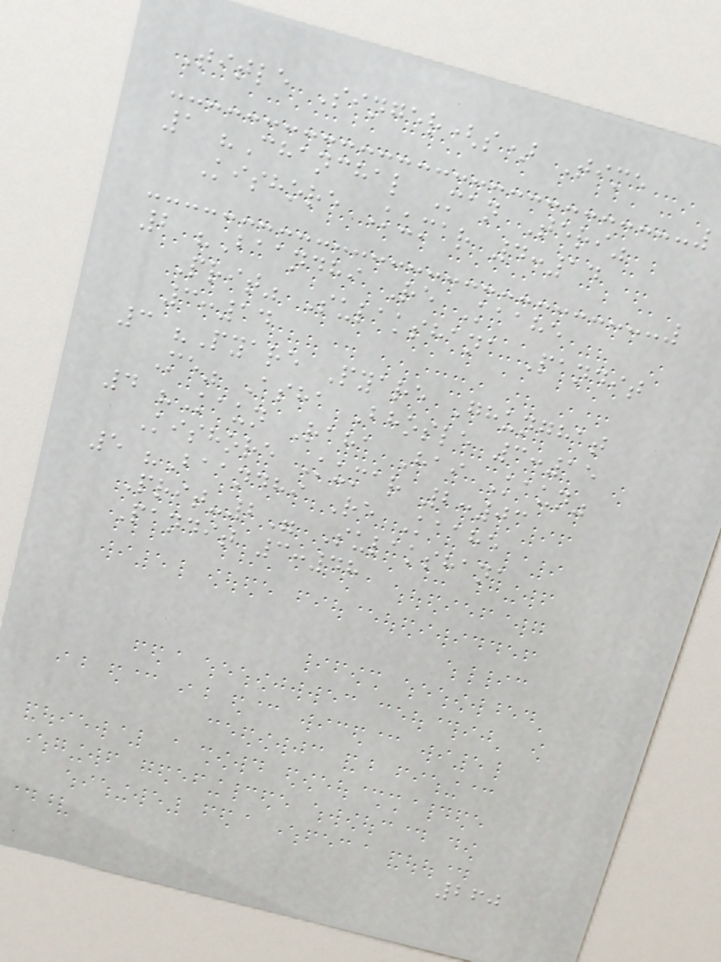Title Singer(s) Time
1 "Chanchal Man Teri"
Kishore Kumar 4:14
2 "Baandhi Re Kaahe
Prit" Sulakshana Pandit
3:14
3 "Pyare Pyare Ghunghat
Me" Asha Bhosle 3:15
4 "Kaun Raha Hai Kaun"
Kishore Kumar 2:03
5 "Baandhi Re Kaahe
Prit-2" Sulakshana
Pandit 3:48
260
